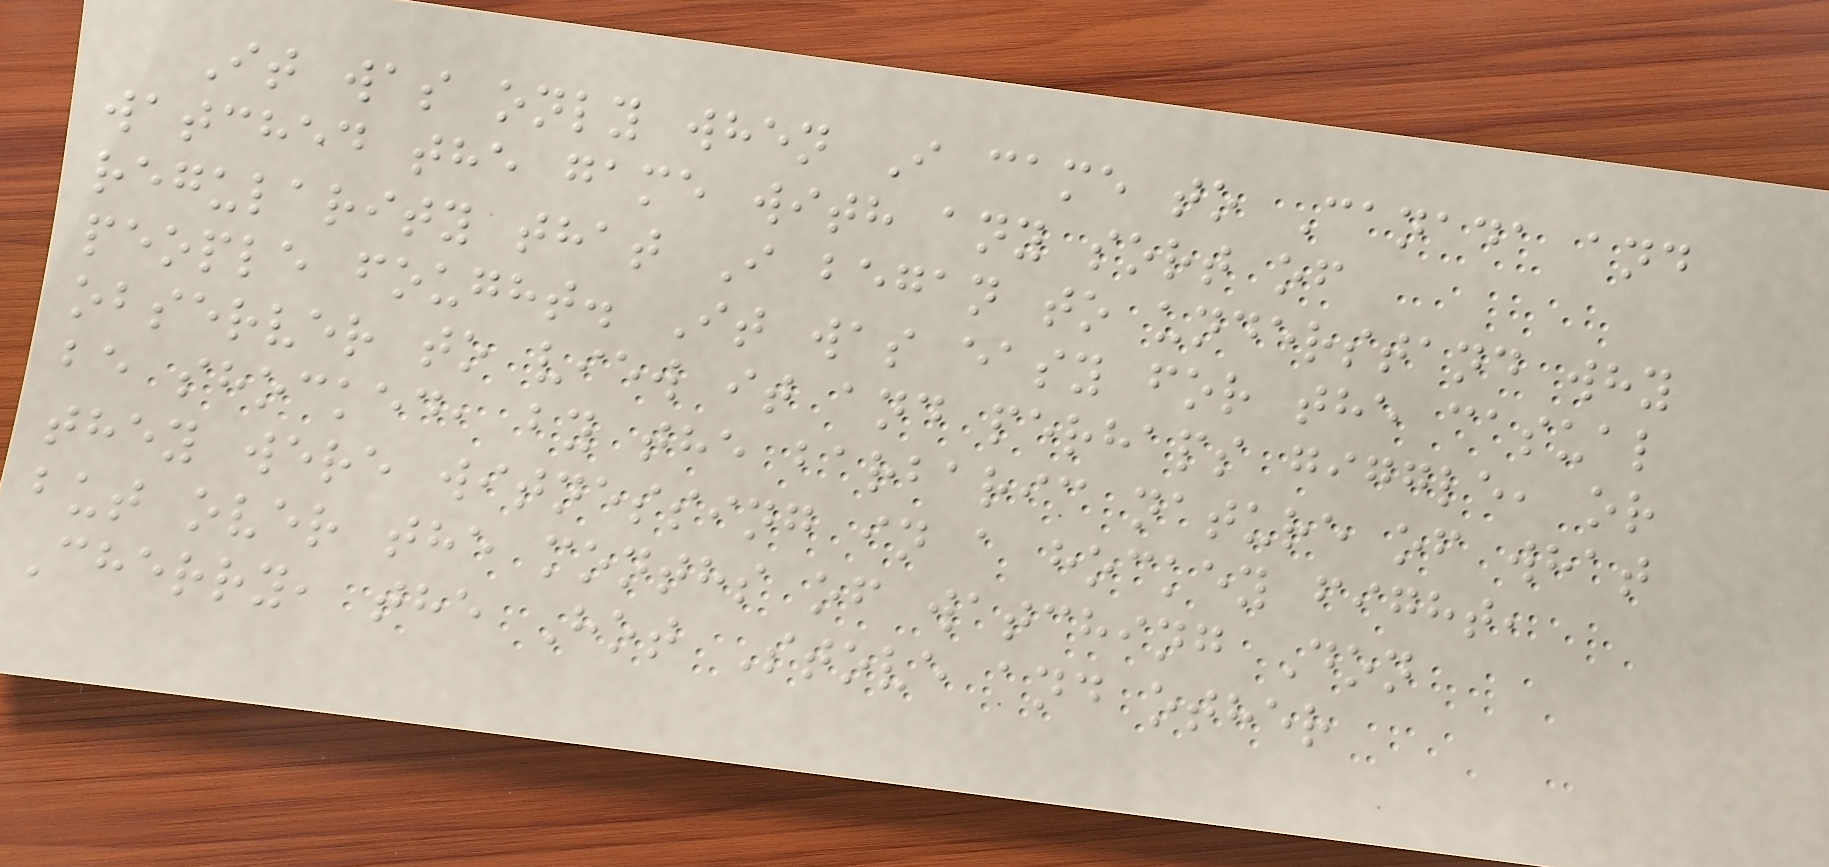It was only when I came to Canada and
watched the game with any sort of
regularity that I began to understand why
people fought. It was easy for the casual
observer to view it and perhaps giggle, or
be shocked, by the barbaric nature of what
they were witnessing in a hockey fight,
but over the months of watching Don
Cherry, the Hot Stove and other
